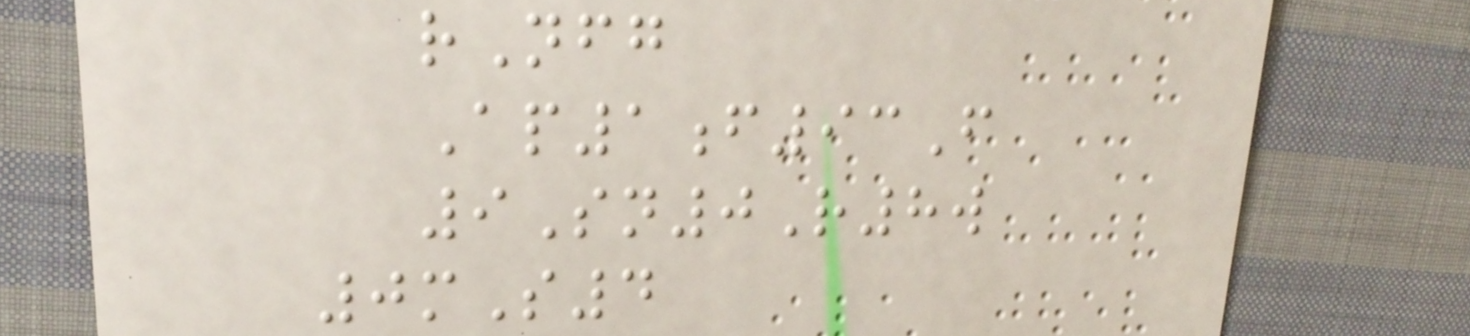rNfg
Ap1f93F
9Sn0R8w
0mS4
